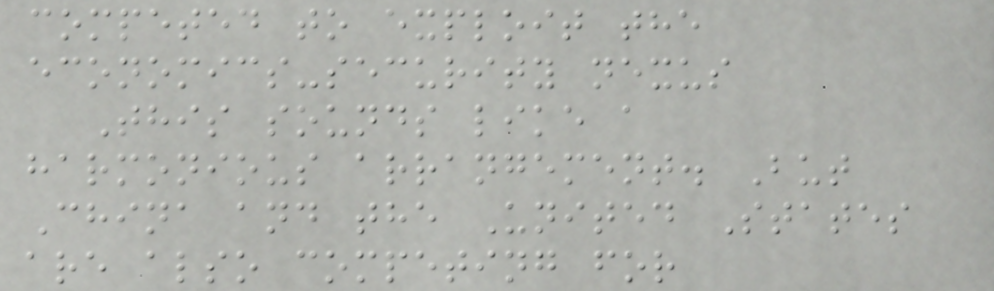competed to exploit the
economics-security nexus
This sounds like a
harmonious arrangement. But
China and the United States
are also competing for
